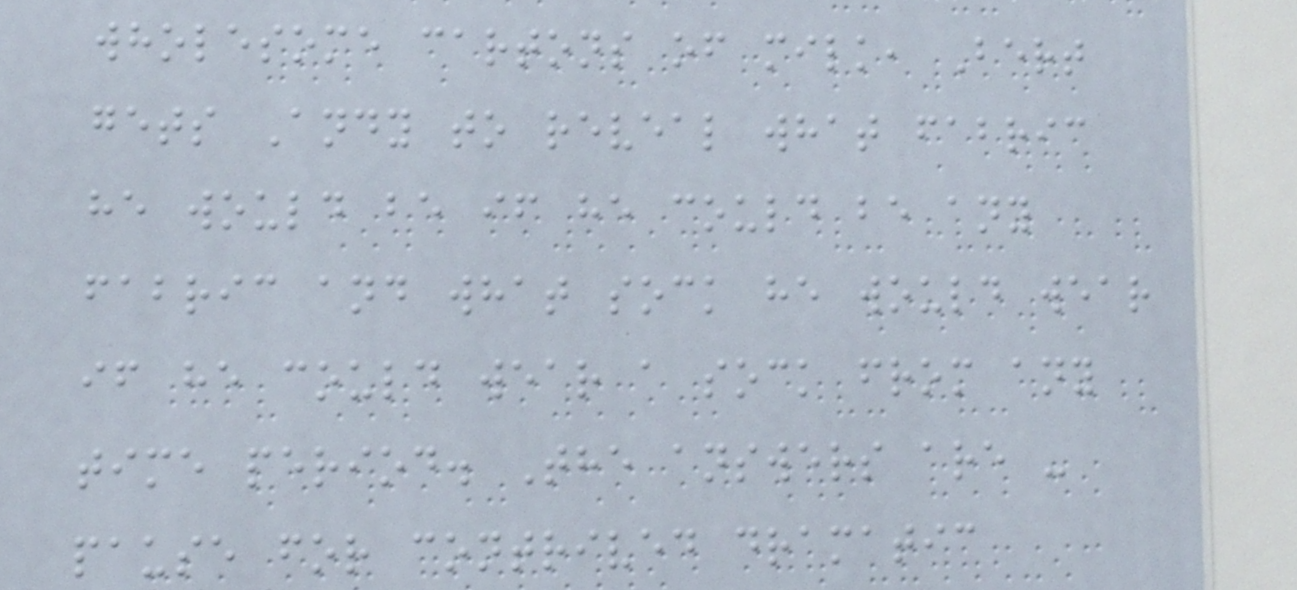wholesome cartons of milk, Bert
gets Andy to reveal what fabric
he would be if he could be any
fabric and what sock he would wear
if he could wear a sock from any
time period. The answers are -
pause for contrived dramatic
